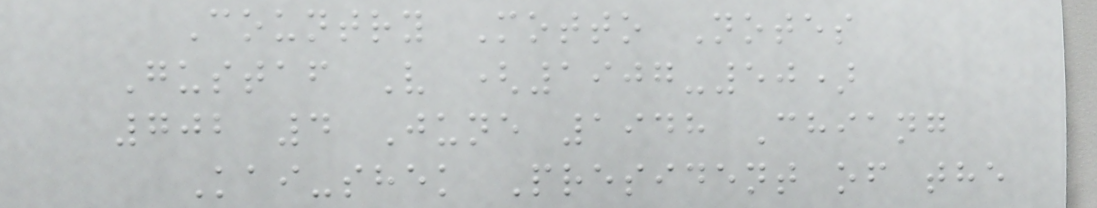Country Motto Notes
Gustaf V (1907-50)
702 4 June 1948 Chiang
Kai-shek President of the
